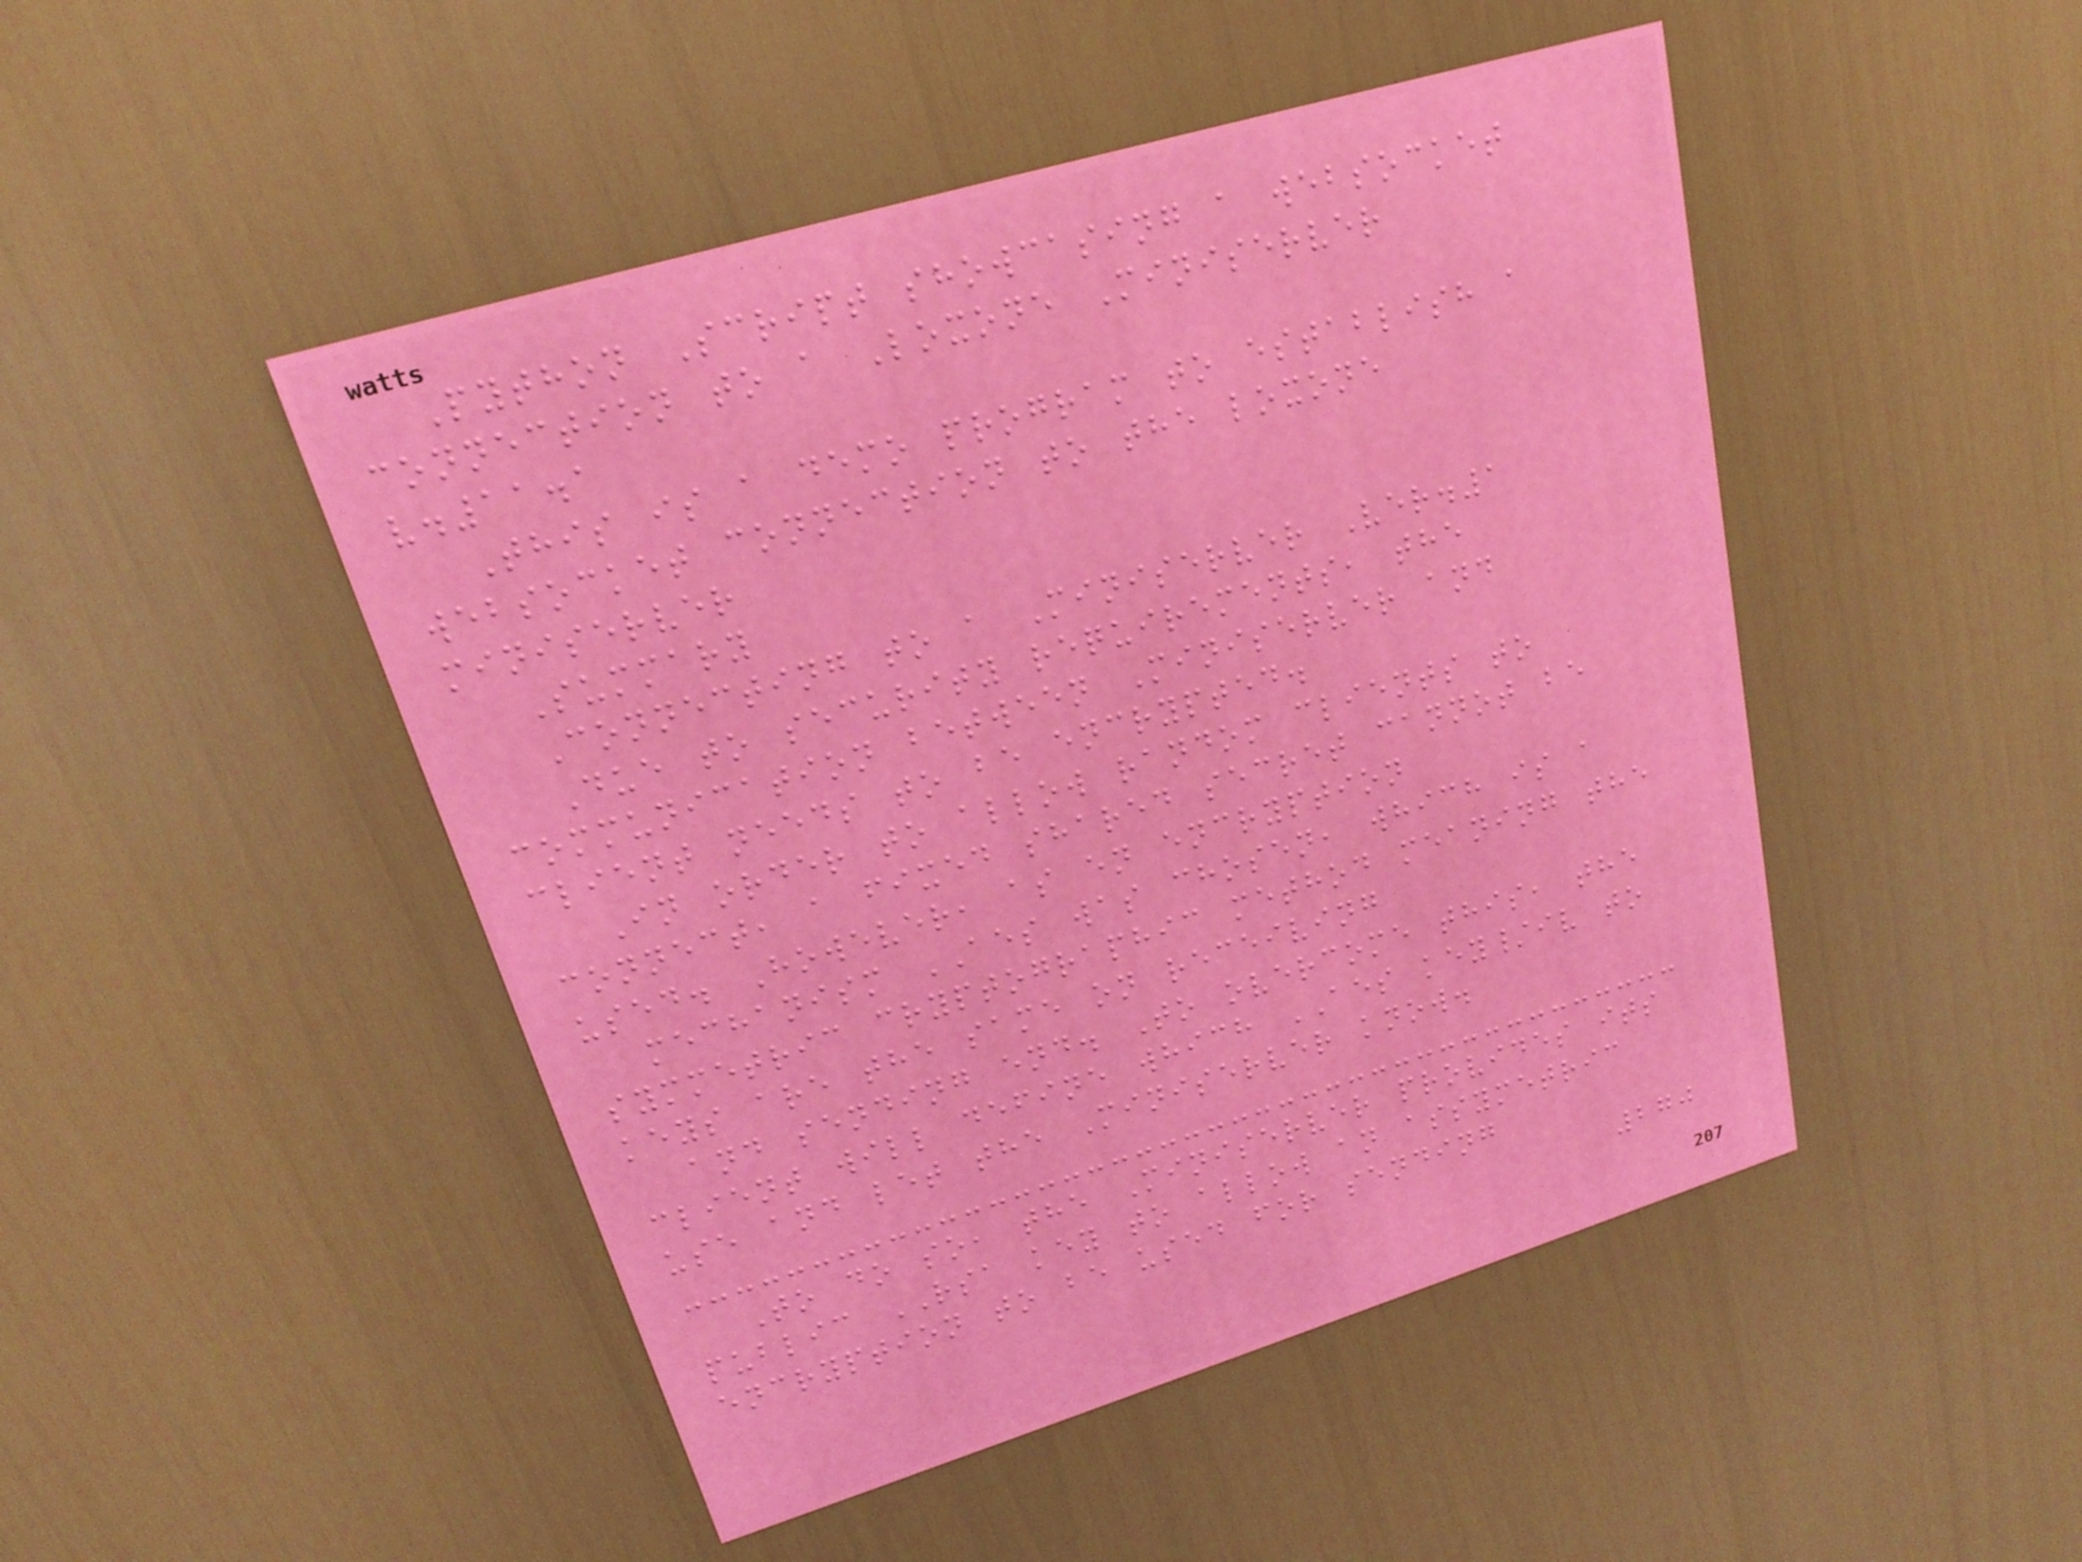Python Script showcasing a websocket
connection to a Loxone Miniserver
v.11.1
This is a demo program to establish a
websocket connection to the loxone
miniserver
Summary
Connecting to a Miniserver Ver.1
Due to security requirements, the
communication between Miniserver and
client needs to be encrypted.
In order to allow random clients to
connect, a fixed shared secret cannot be
used. However, as en encryption
mechanism AES was chosen, which is a
symmetric cryptographic method meaning the
keys are the same on receiving
and sending end. To overcome this, the
client will define which AES key/iv to
use and let the Miniserver know.
To do so, the Miniserver provides its
public RSA key to allow an assymetric
encryption to be used for sending
270
